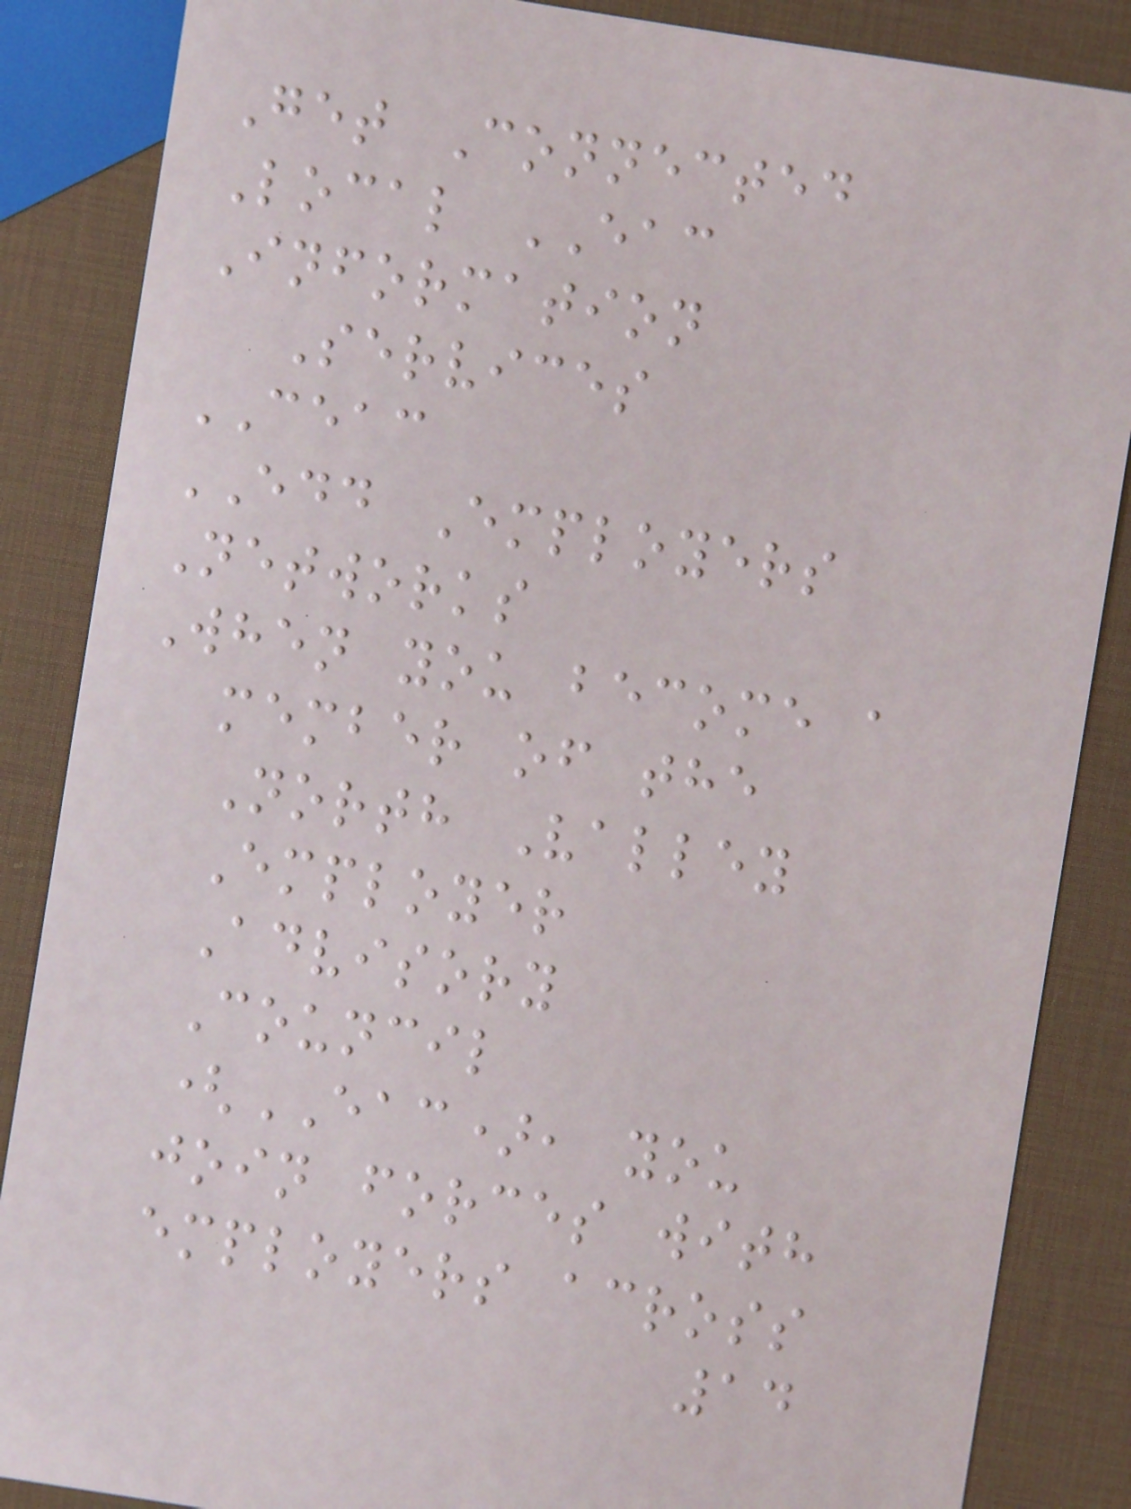Get Connected
Local EAC
Information
Services
CEAC
EDD Employers
Networks
When you become a
member of the
North Valley
Employer
Advisory
Council
(EAC), you
join forces with
employers across
14
